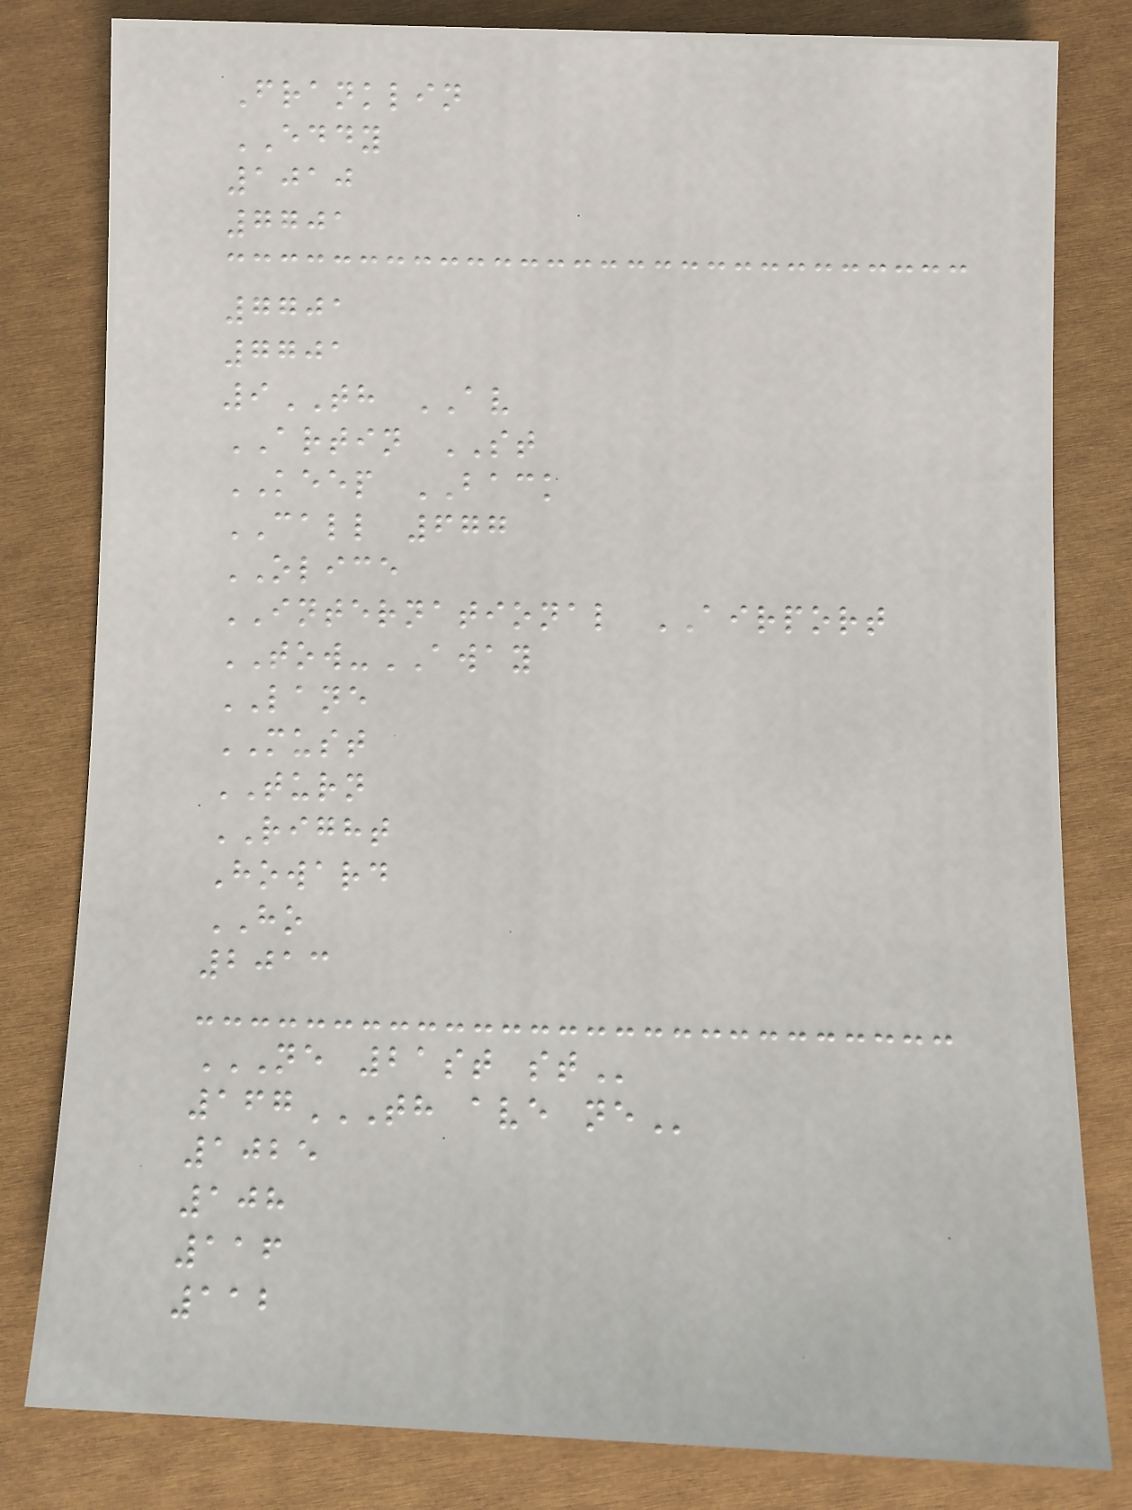Franklin
EDDY
1010
7701
7701
7701
9TH AV
ARTIN ST
KEEP BACK
CALL 677
OLICE
INTERNATIONAL AIRPORT
TOW-AWAY
LANE
MUST
TURN
RIGHT
Howard
HO
2013
NE 21ST ST
167TH AVE NE
1025
108
116
112
